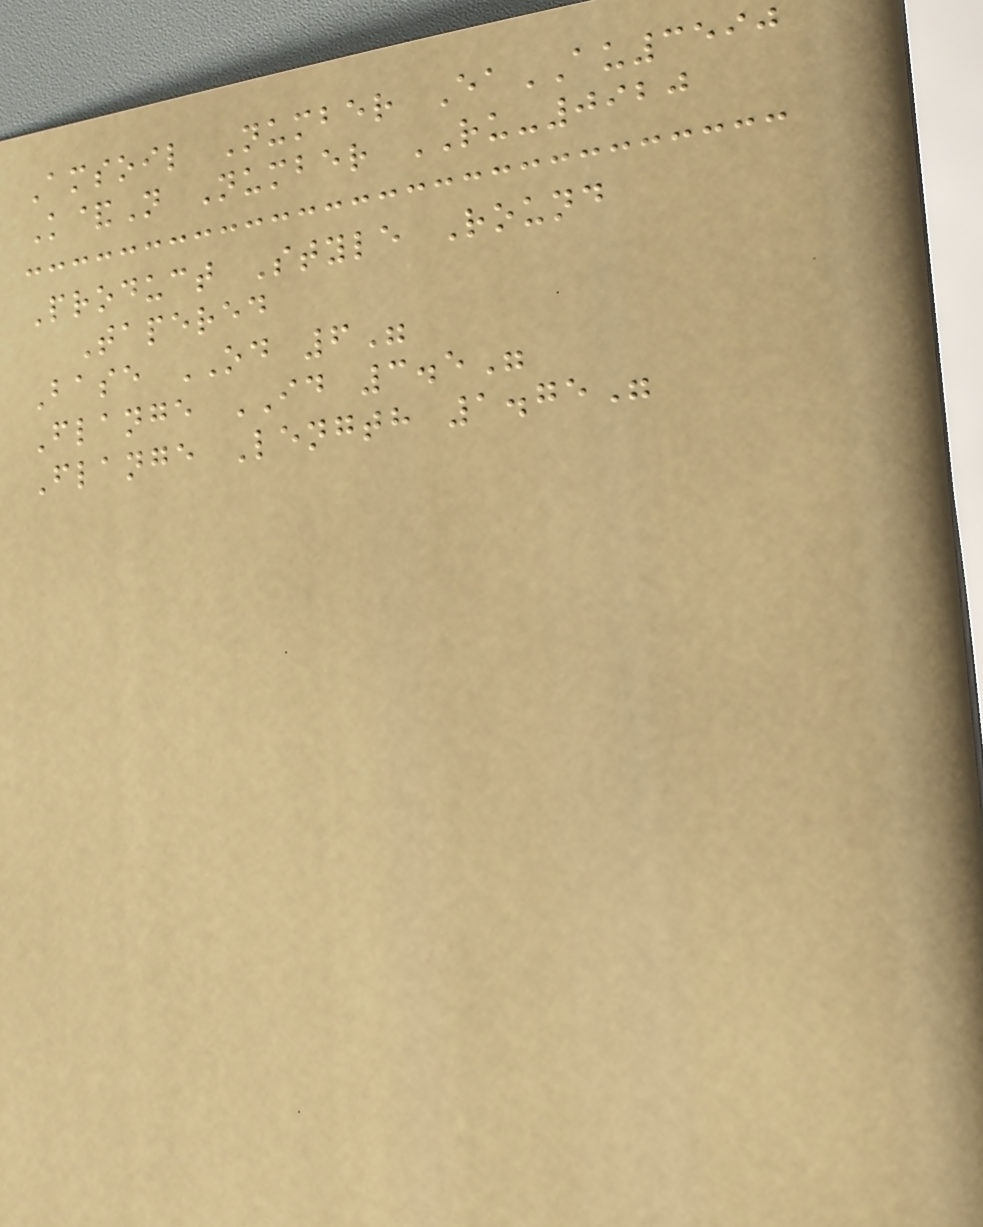Amsoil Number EaAU3590
K&N Number RU-0920
Product Style Round
Tapered
Base OD 6"
Flange ID 3.5"
Flange Length 1.75"
